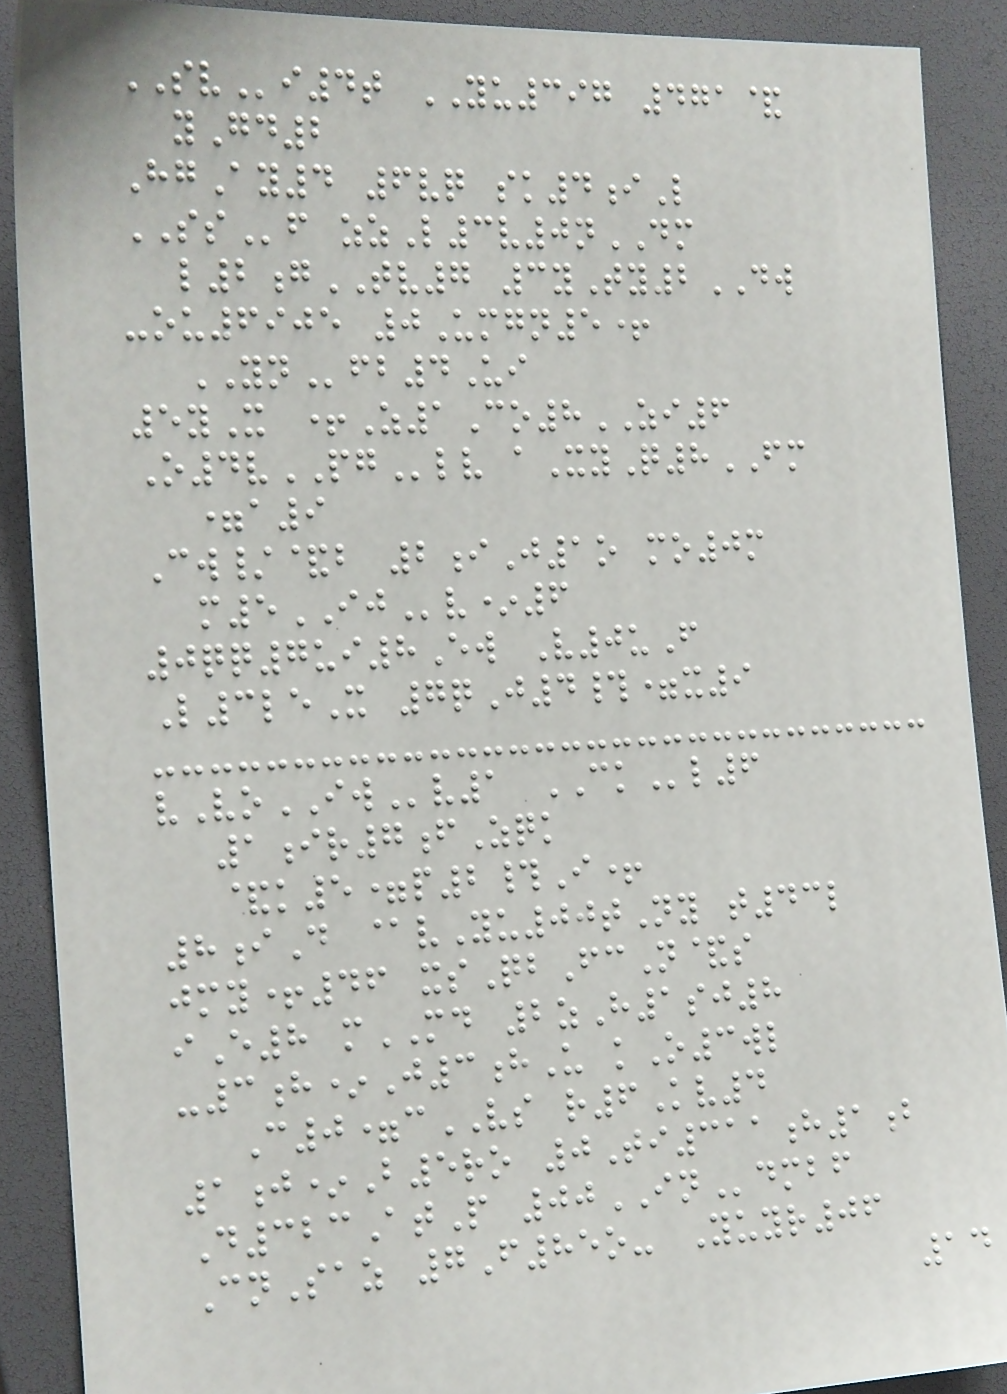SVi4t YU397 471&
yGd2
HgAy4 6vq sk4iL
SSf zzL3v0nDM
l2gTV7 3yTy2DW
-ou6905 0Umgn5+
YNfb4Ui
5yX +Z1Co8ZI6
O4vPGlv aXyQ8FM
=a9
Cw/&b 2iJ1o mo0m
m5IJv*6
0qq7ui8Ew V0uF
L3leX 7qJ4#=x9
vVoIWv1 CKl6
1ir7fZqk
&k5=p2#I+
8iD @vYu00tNy t43l
jmy+46 xsQbFcN&s
iE8 mMD 2zH1sj8
-3h*J3hU kO3wl
C0=cVS r6Kv4
1j*B5ro 0Ti311h1b
D323AtP 00INdmbf
CnSaz 7F85o- Yuyr06
14
